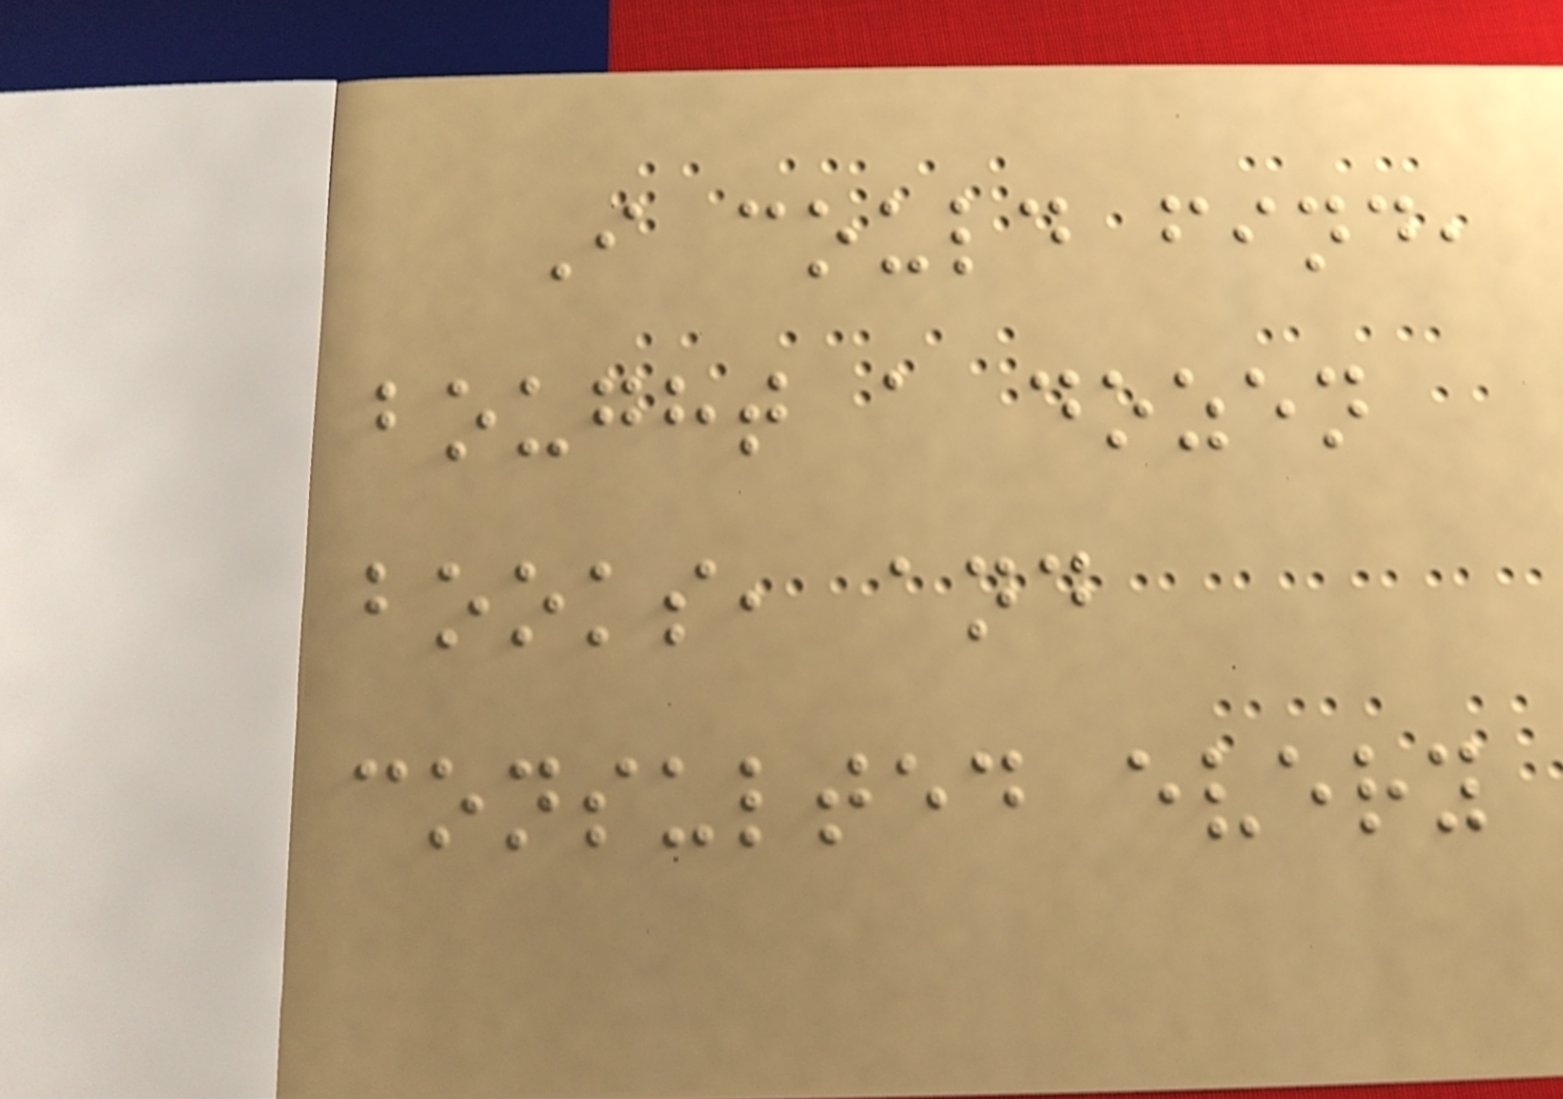I could find,
bought a dozen
books, and
consulted every
